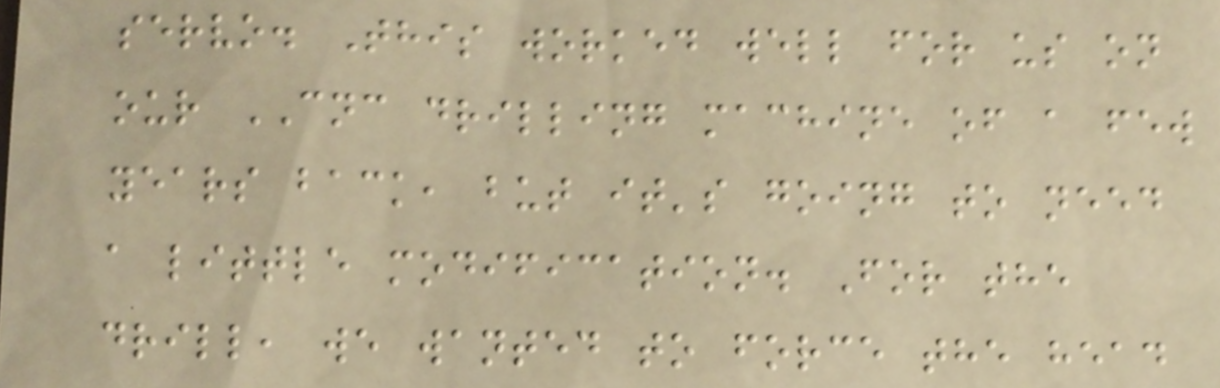servo. This worked well for us on
our CNC drilling machine of a few
years back, but it's going to need
a little modification. For the
drill, we wanted to force the head
